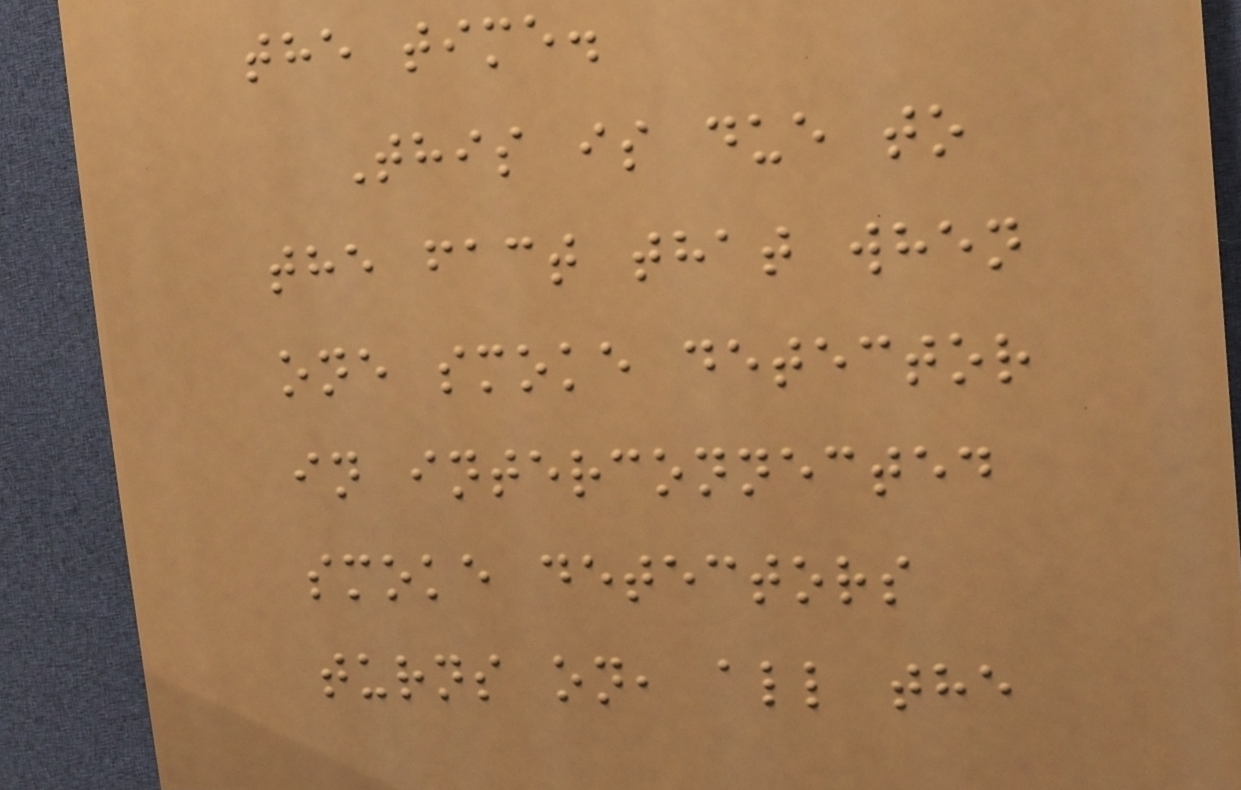the time.
This is due to
the fact that when
one smoke detector
in interconnected
smoke detectors
turns on, all the
